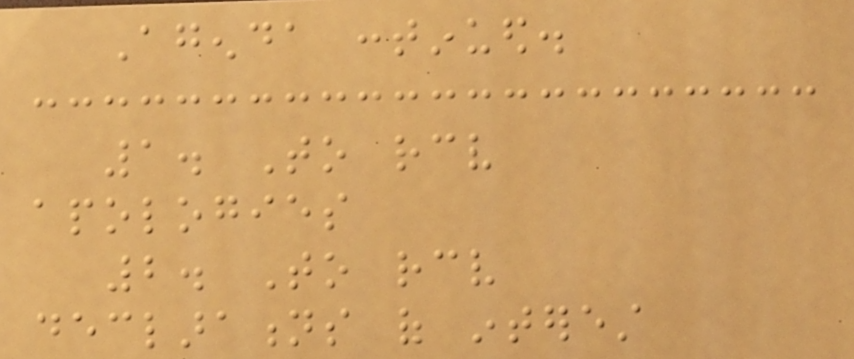Agenda continued.
1. To receive
apologies
2. To receive
declarations of interest
